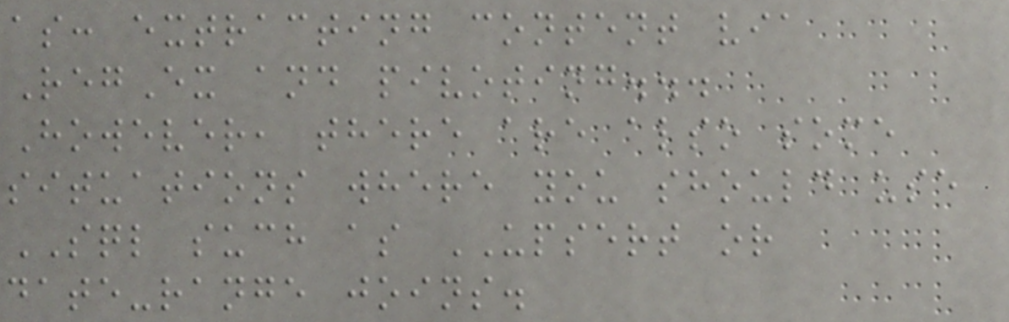as: extracting content via
RegEx and pivoting...
However, there are also some
situations where you should use
SQL such as UPSERT or
date-range joins.
